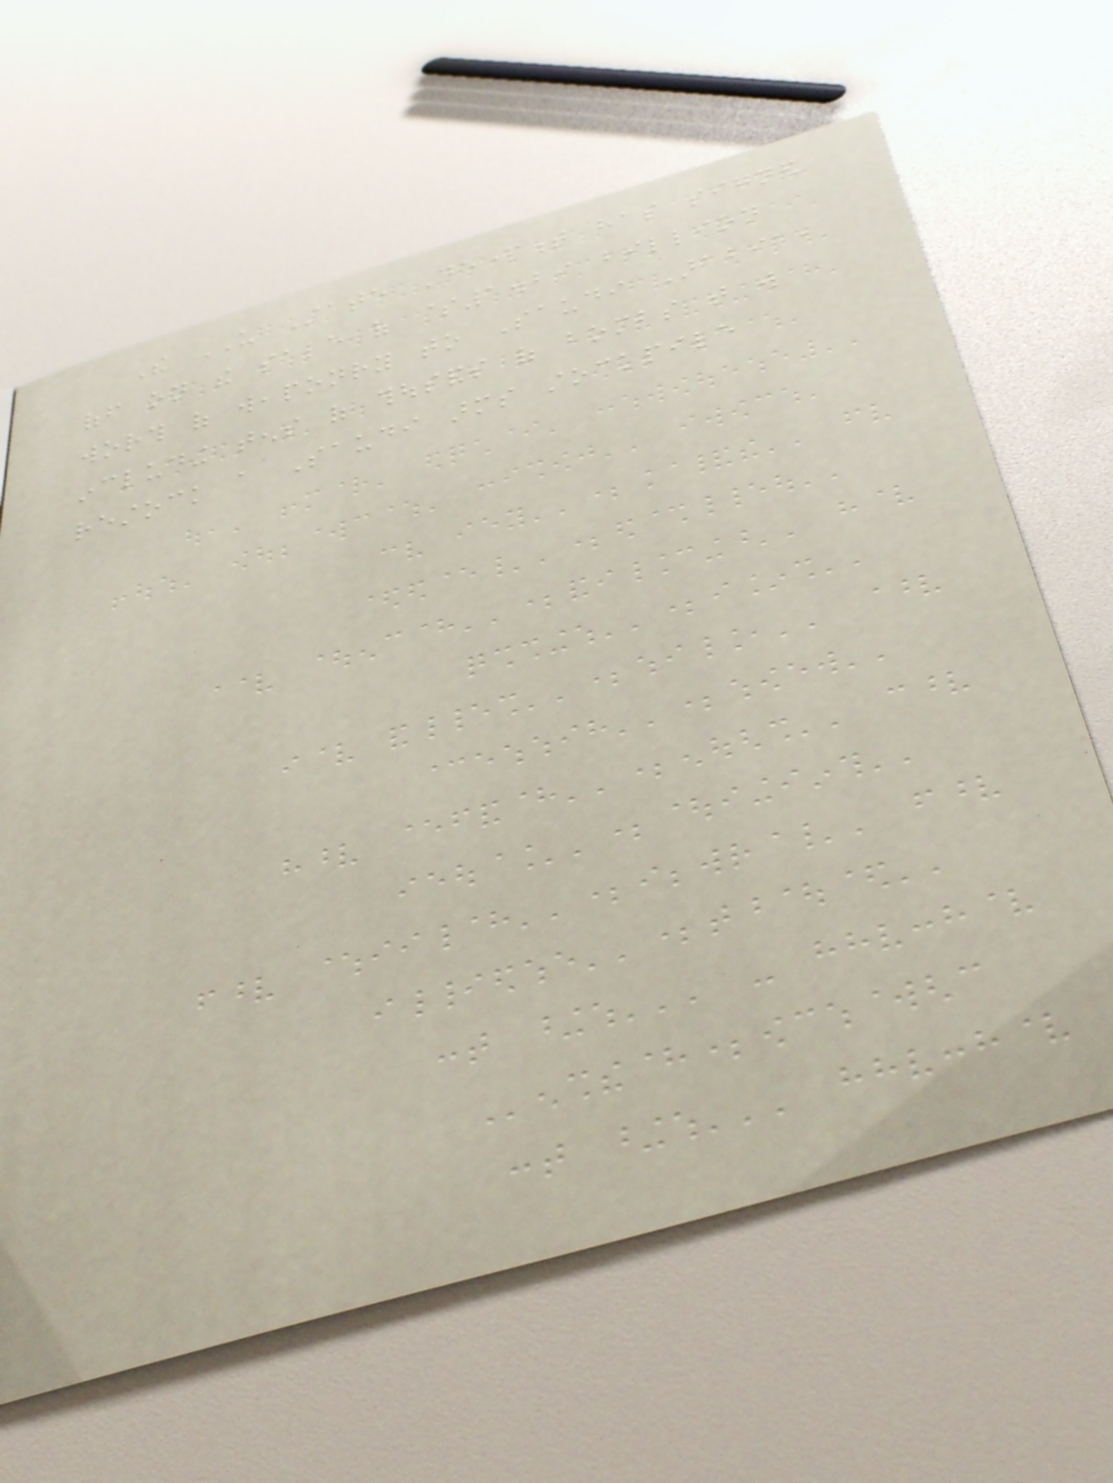The US State Department has signed
off on the sale of $1.29 billion
worth of weaponry to Saudi Arabia,
including tens of thousands of bombs that will
restock a Saudi arms stockpile
